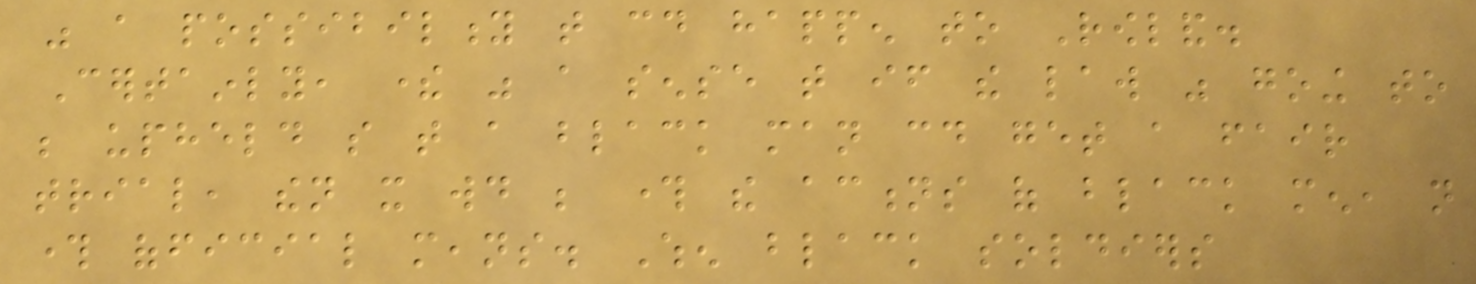was a possibility that could happen to Rowland.
Certainly, there was a sense that if the law was going to
be upheld so that a black man could get a fair
trial, then it would be through the actions of black men, not
through official means. When black soldiers
